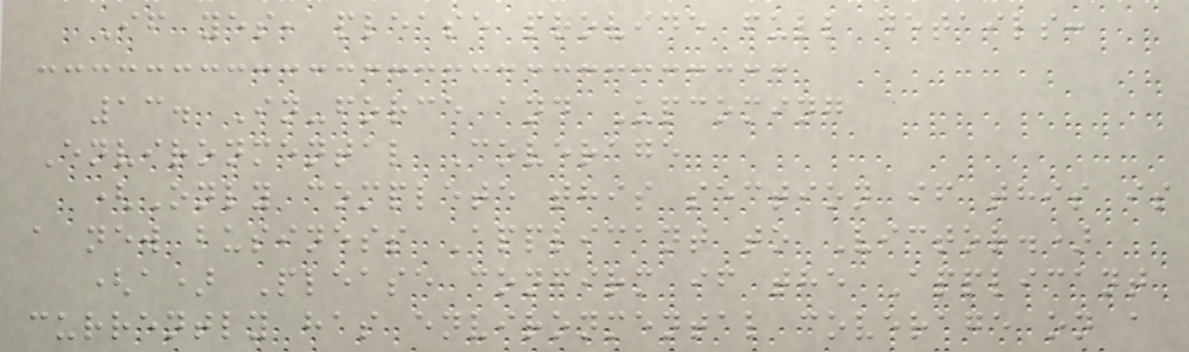If yes, please provide full details:
13. In-force and Upcoming
Environmental Coverage
(Only complete this section if this is
a new business Applicant to Victor.)
(a) Please confirm if the Applicant
currently has environmental coverage on a
